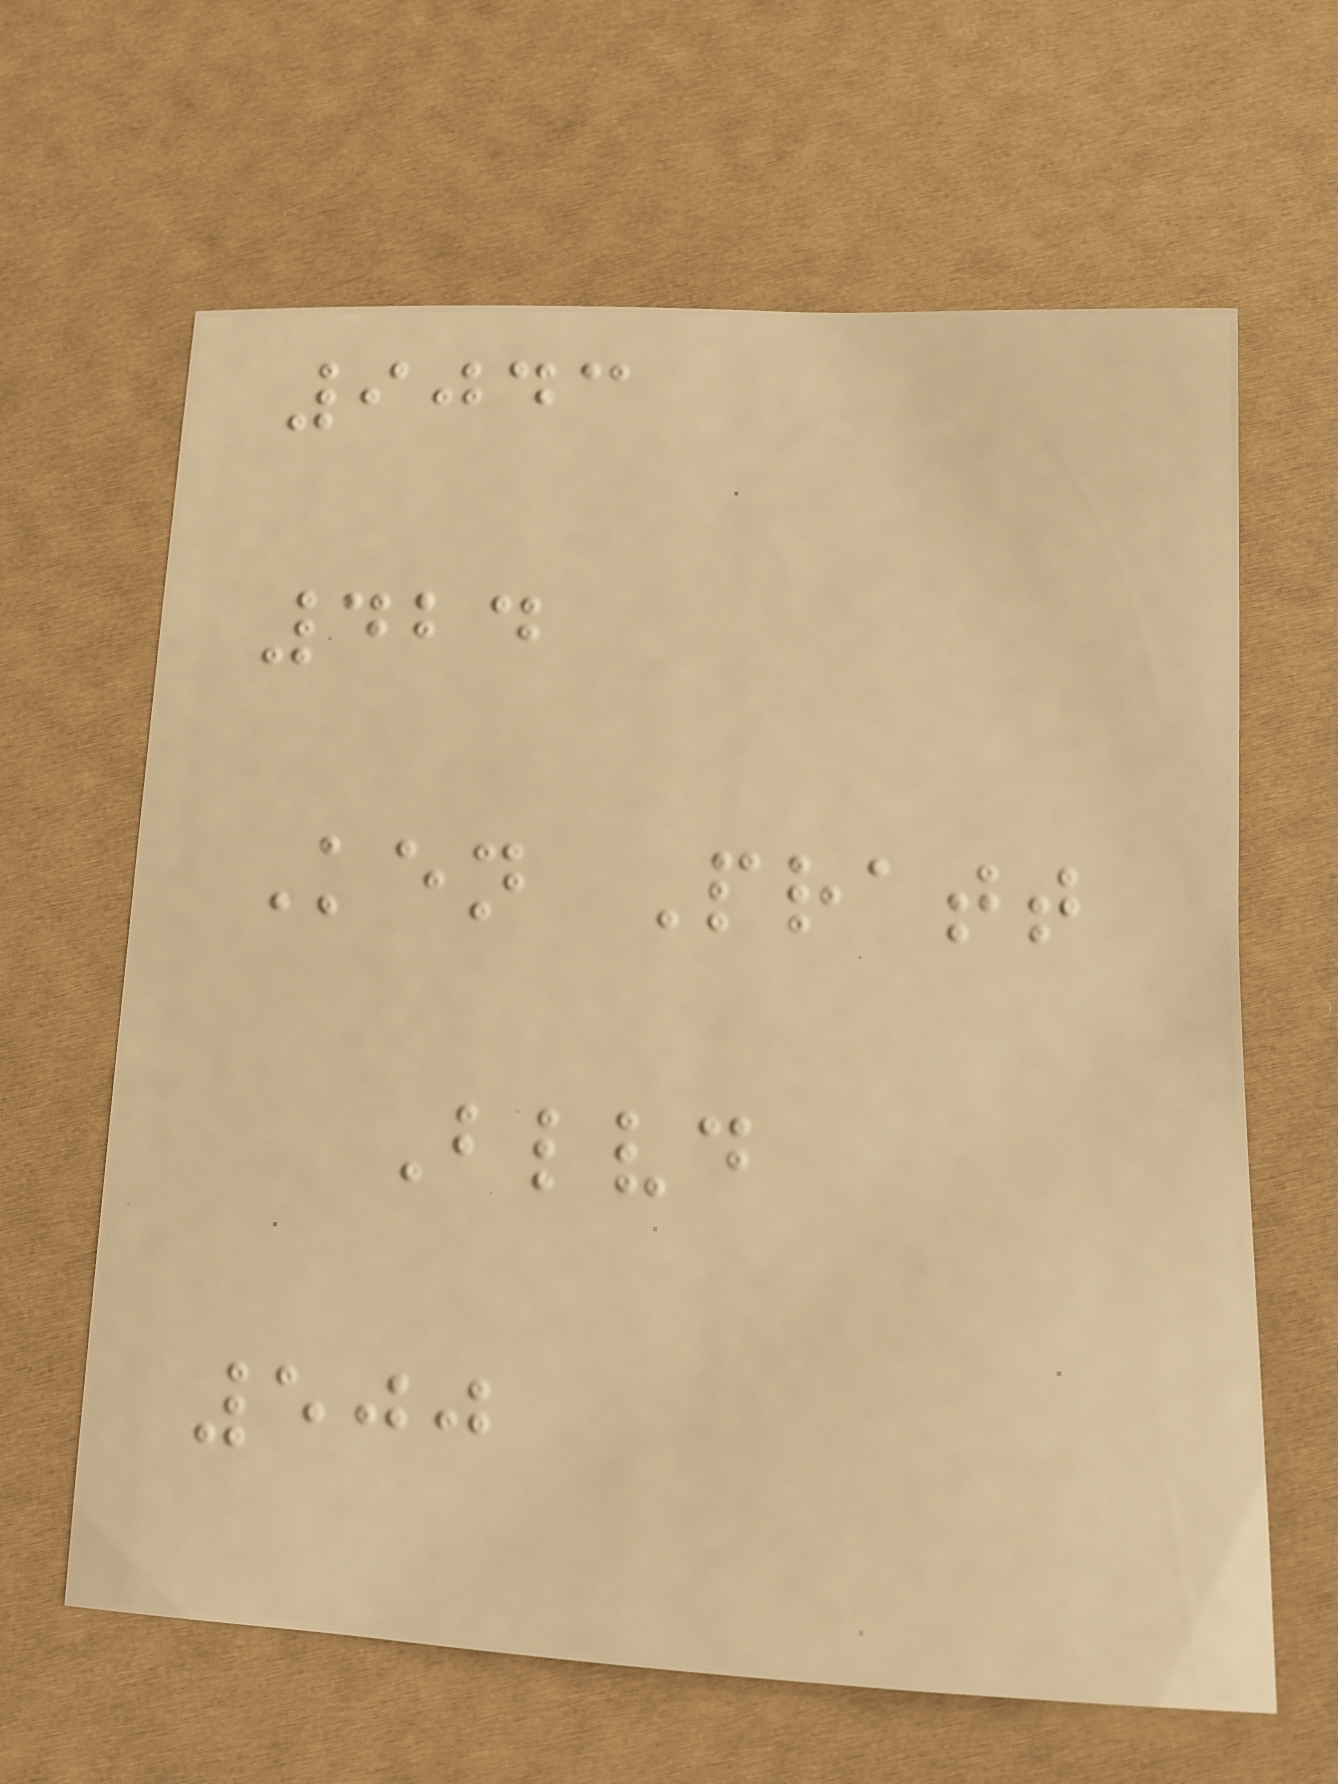9043
424
Ken Pratt
Blvd
500
